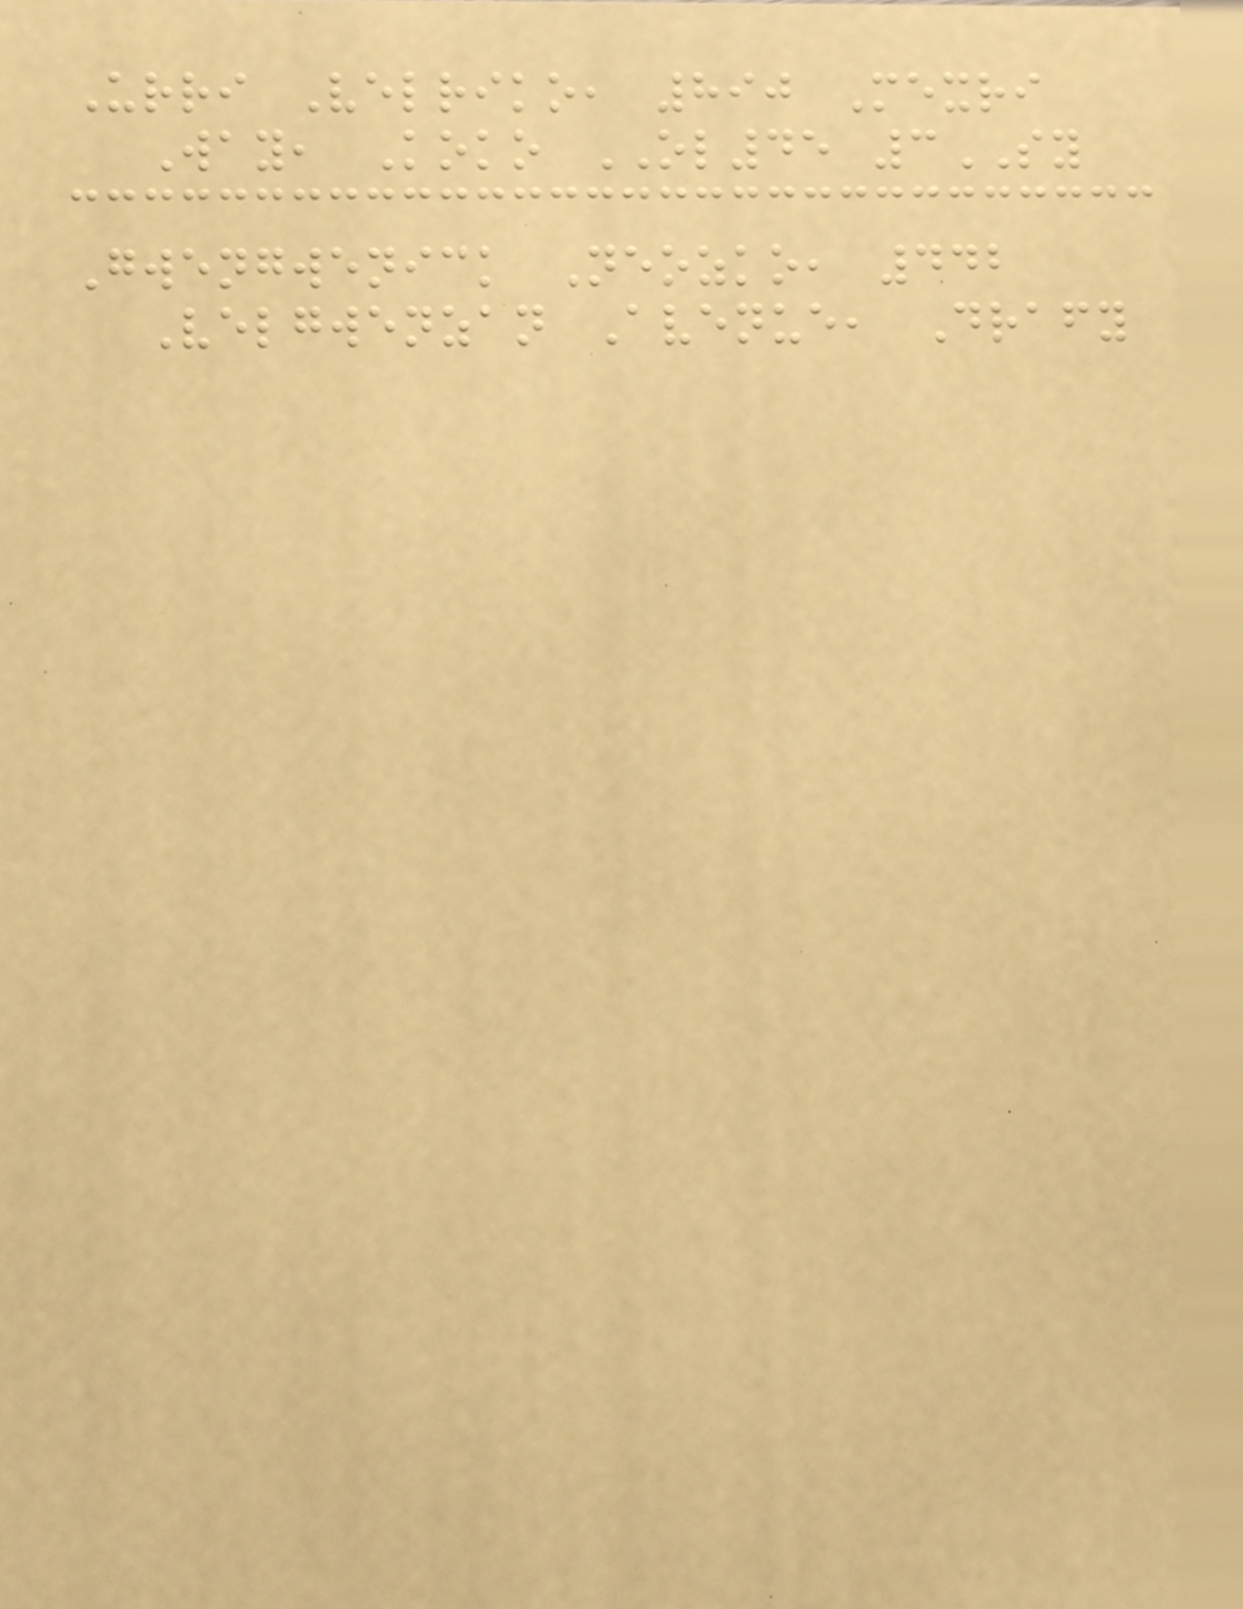Urri Velriko, 890 Mexri
Way, Koko OL45 3SY
Gwengwenick Neozko, 442
Velgwenzan Avenue, Drafy
